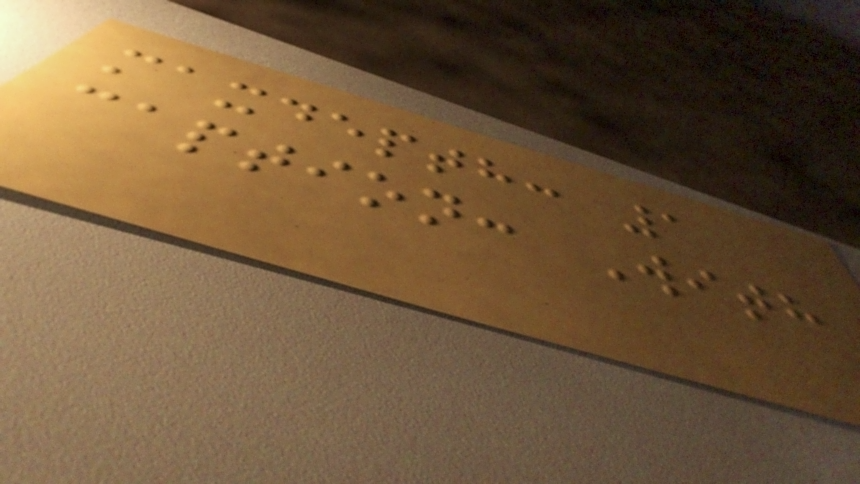maxdepth: 1
caption: With
